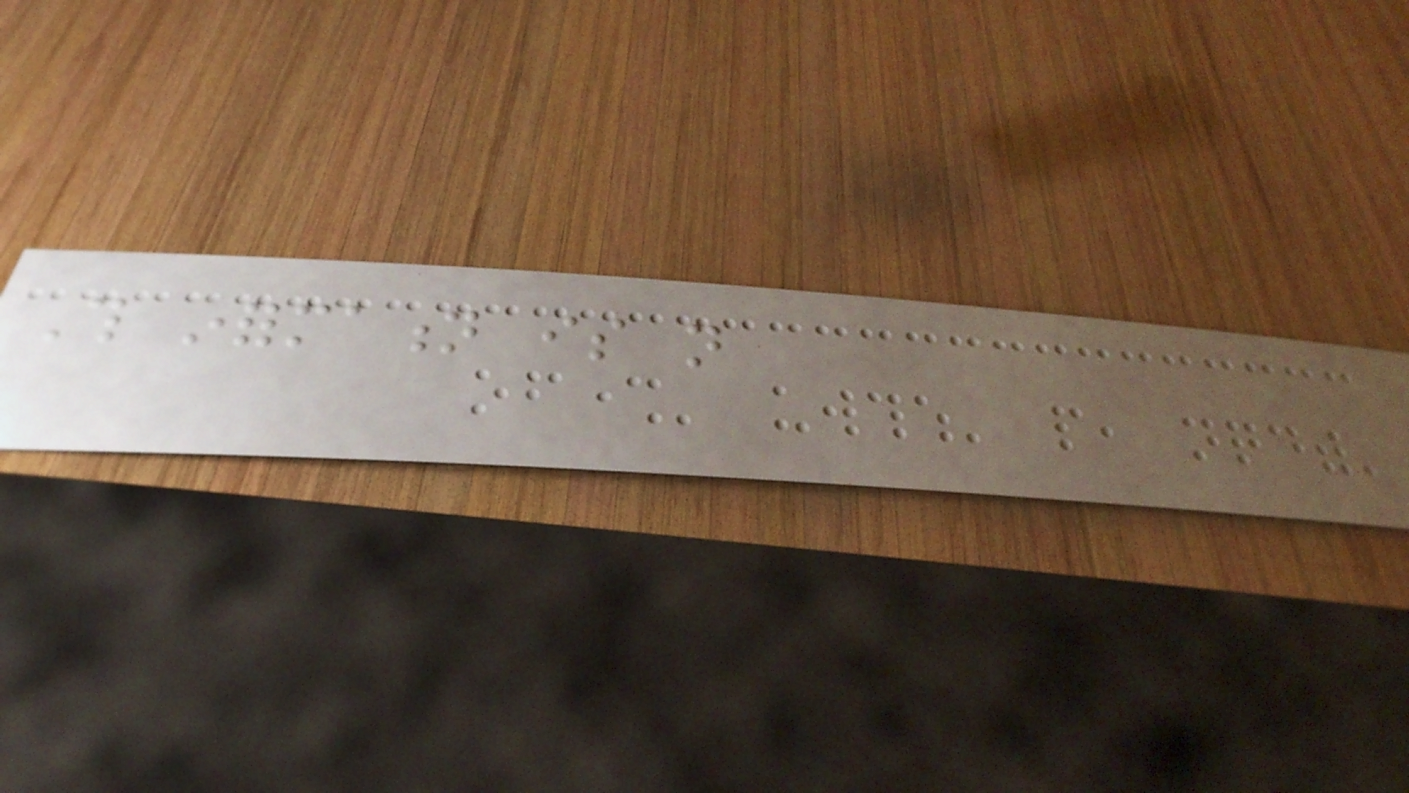This information is not
